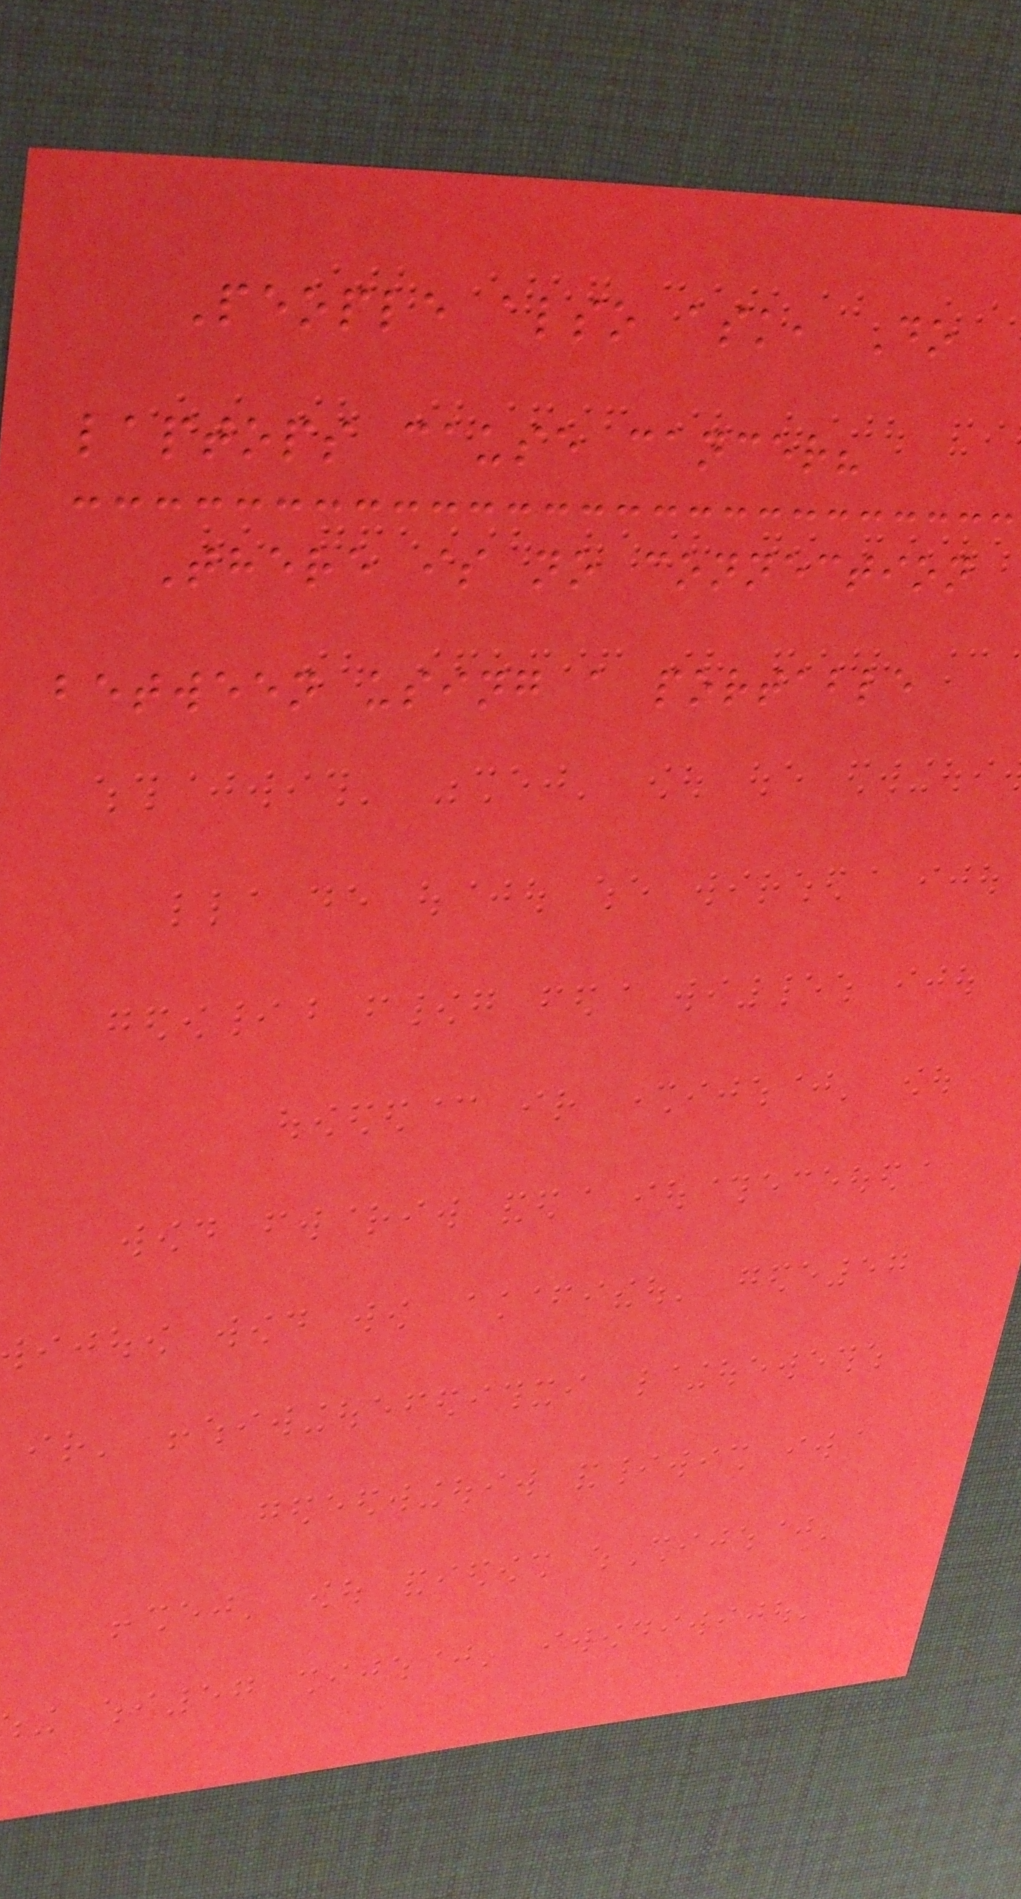People also ask, Do
laptops cause cancer?
There is no connection
between using a portable
